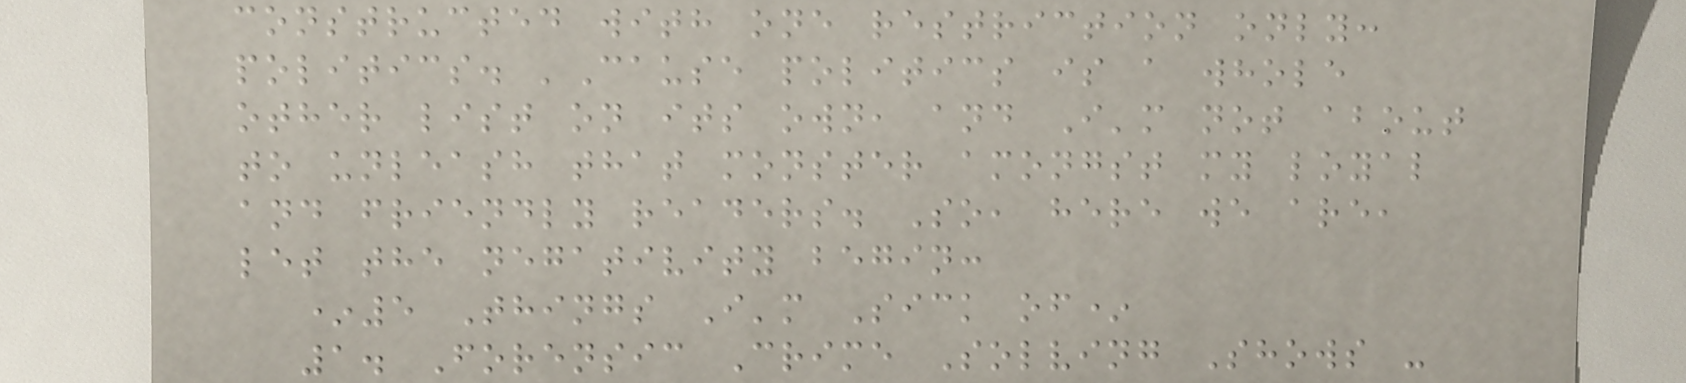constructed with one restriction only:
politics. 'Cause politics is a whole
other list on its own, and I'm not about
to unleash that monster amongst my loyal
and friendly readers. So, here we are,
let the negativity begin:
*5 Things I'm Sick of*
1. Forensic Crime Solving Shows -
